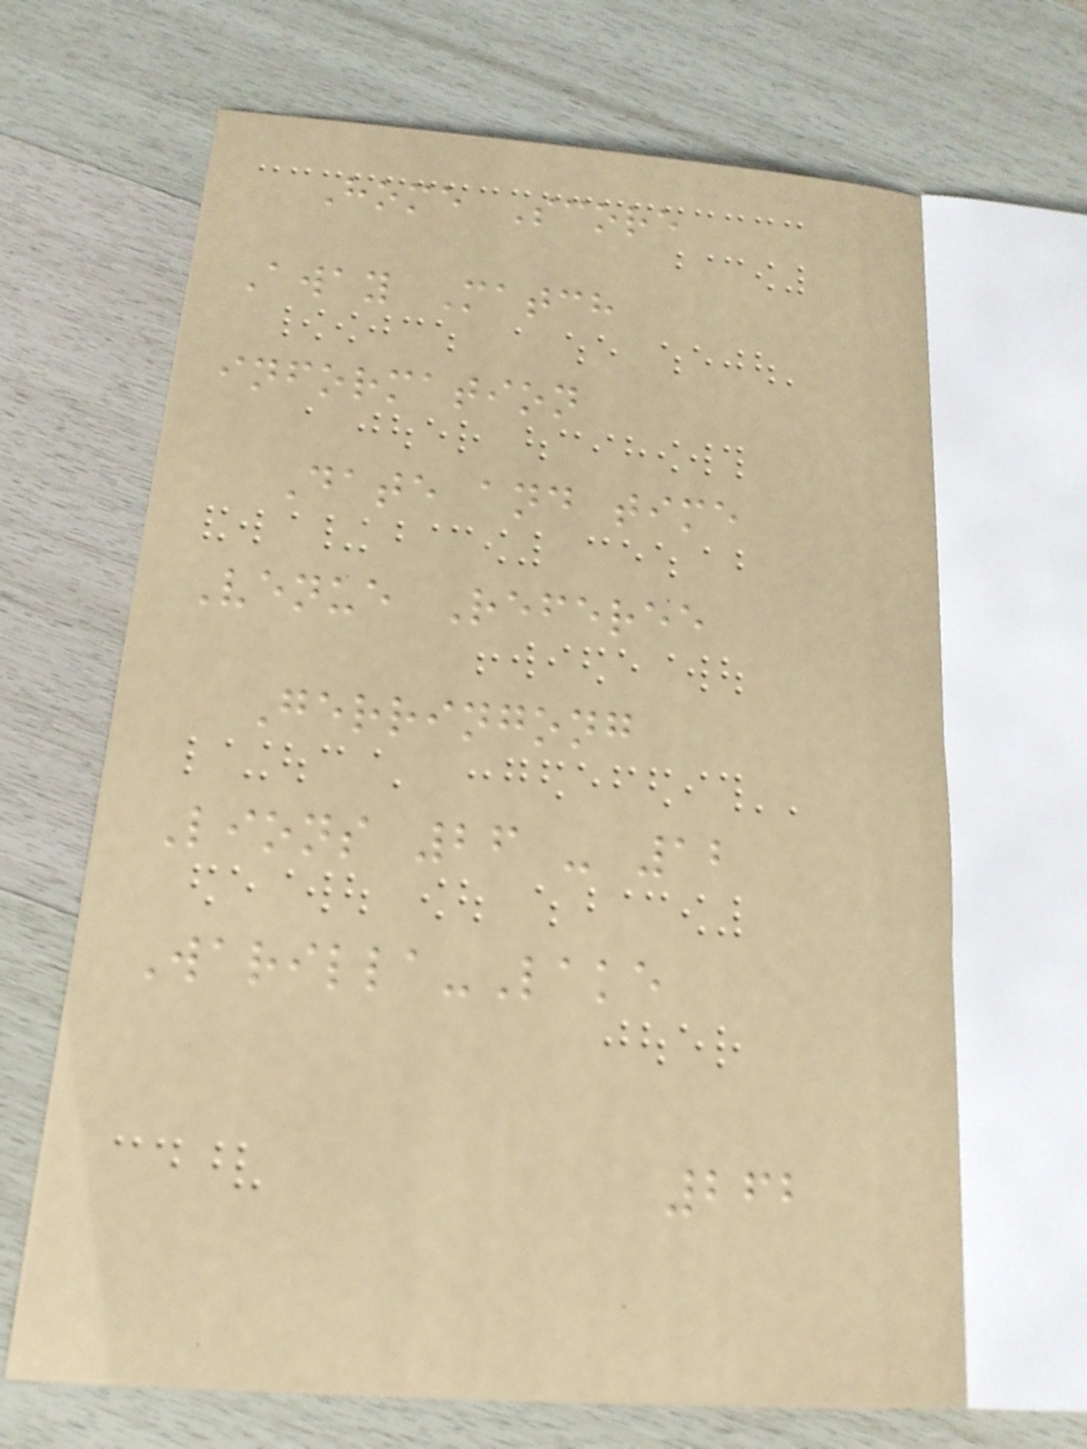Home Score
Away Match
information
Date and time
Venue Referee
Gerringong
Lions 26 - 12
Warilla-Lake
262
